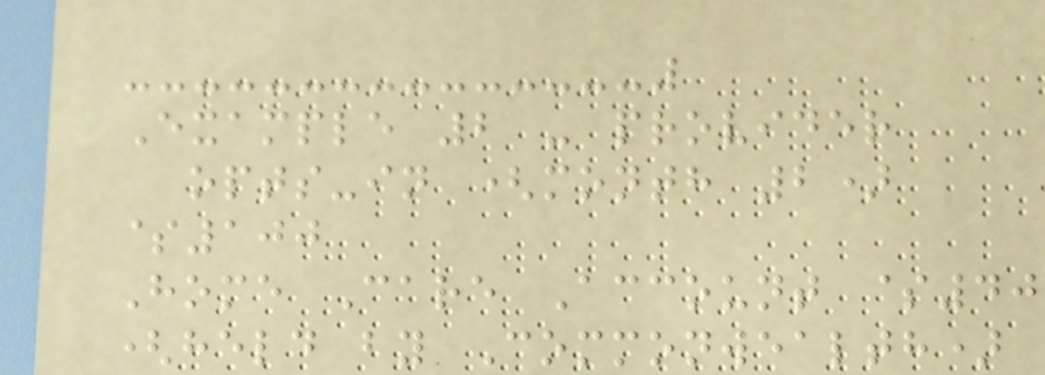Example 2 - provider
opts-in (month 2)
$100
Home Care Account $40
(held by Commonwealth)
